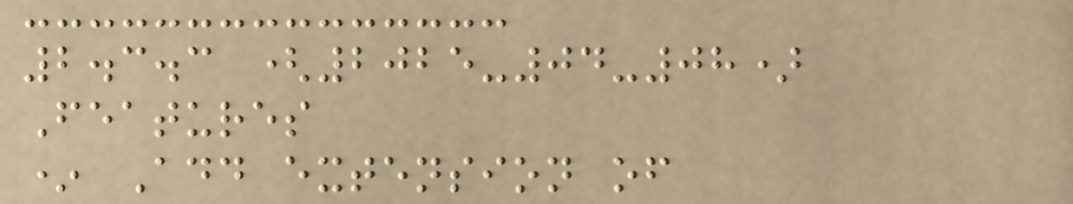2.3.3 (2025-04-08)
Features
* Add extension of
